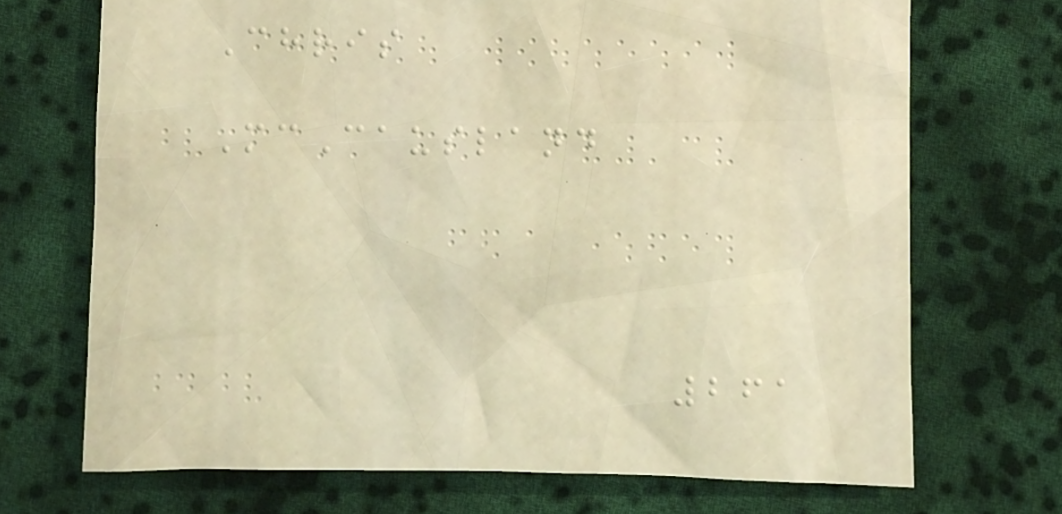Chris
McCausland
261
